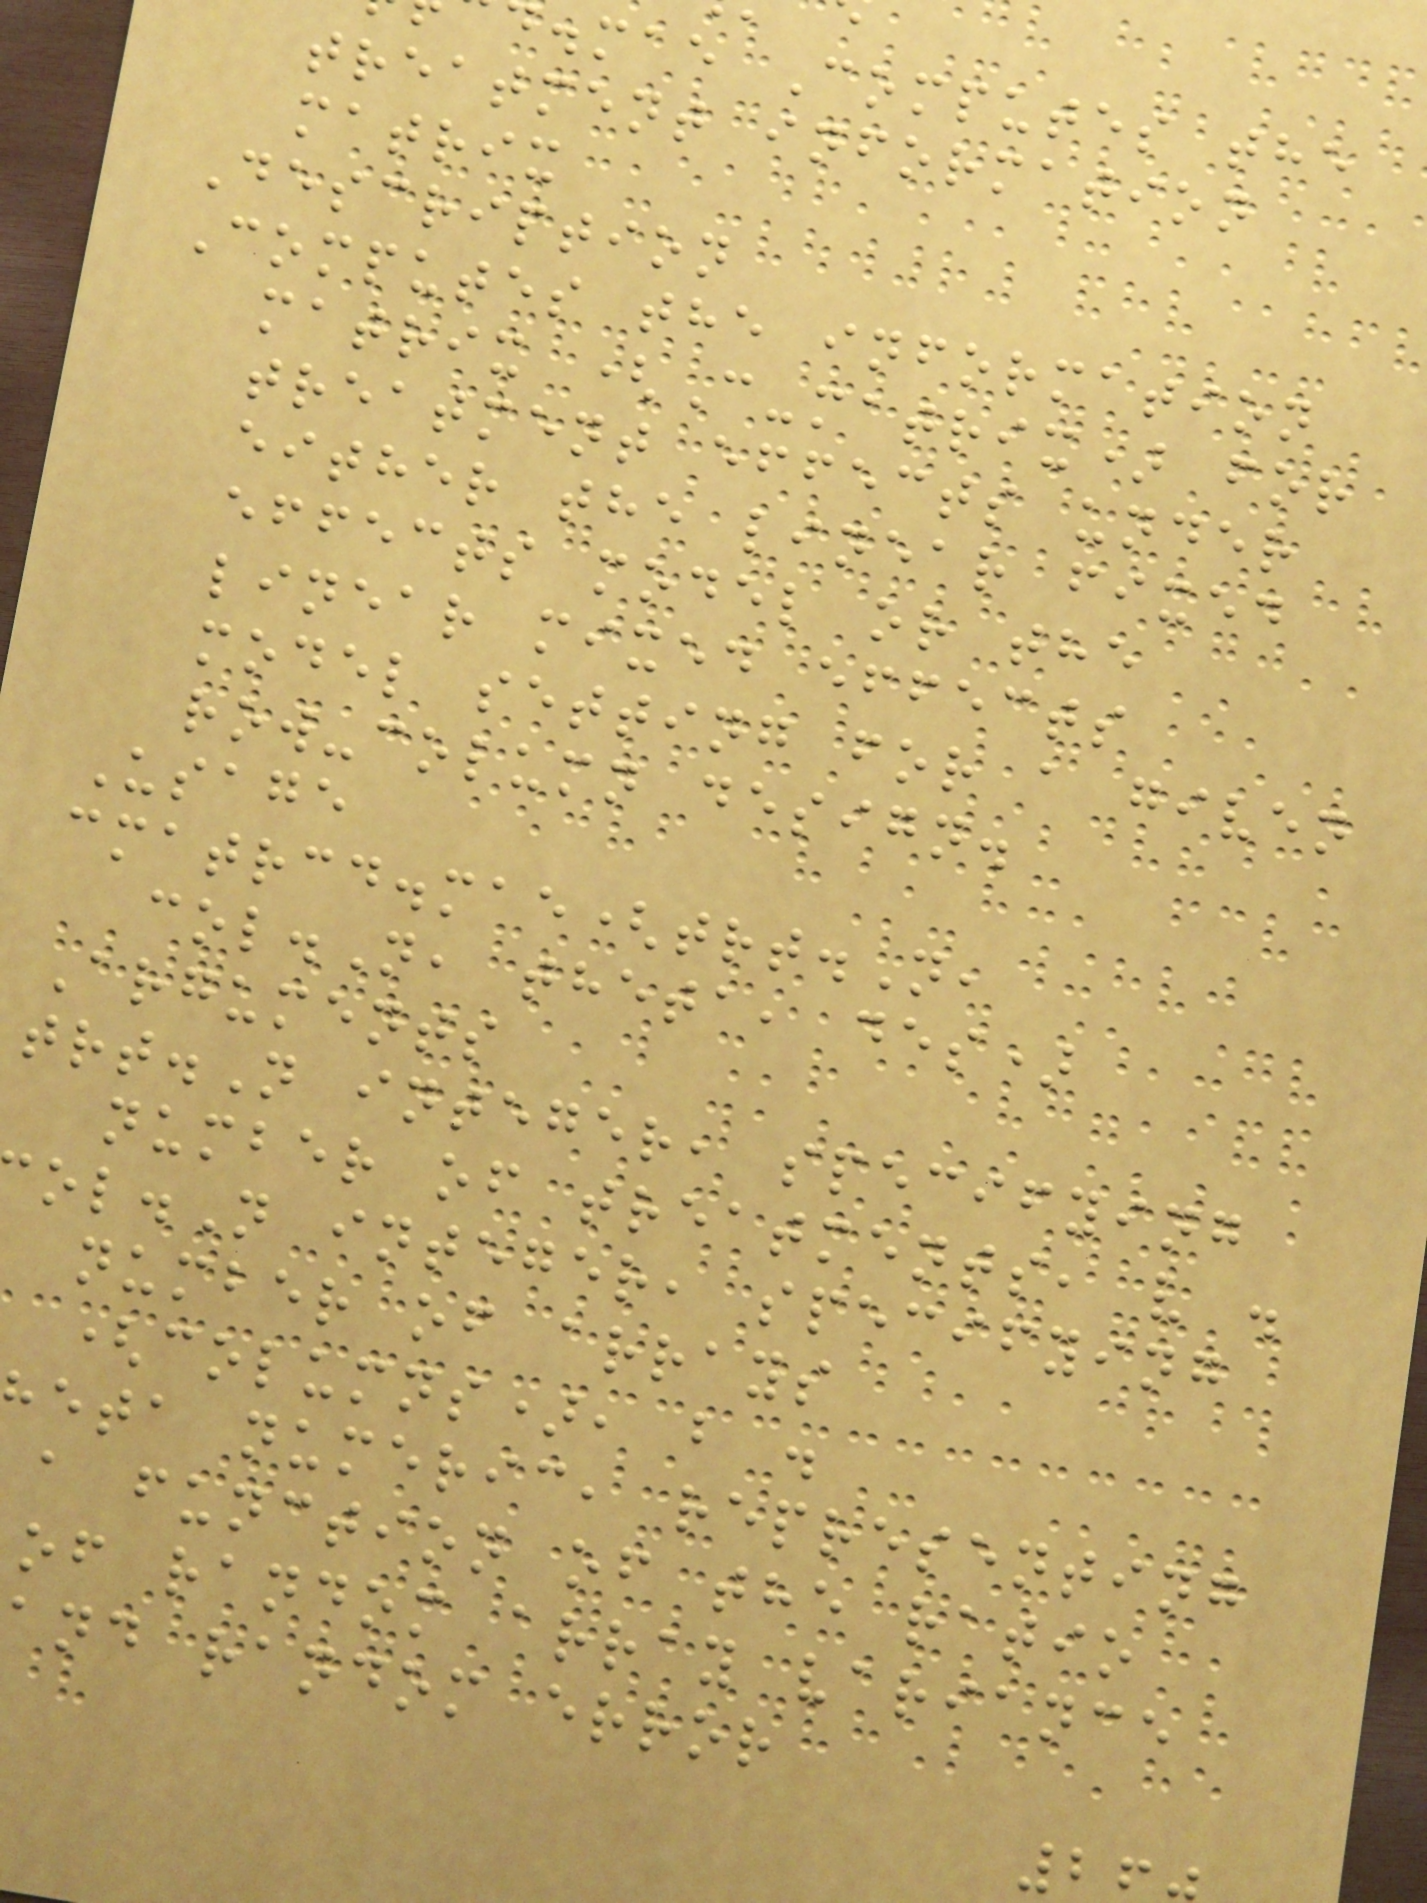.mae Computes the
treatment information
matrix
Description
Computes the information
matrix (C-matrix) for
treatment effects under
either the linear fixed
effects model or the
linear mixed effects
model setting for a given
row-column design.
Usage
cmatrcd.mae(trt.N,
col.N, theta, des)
Arguments
trt.N integer, specifying
number of treatments, v .
ol.N integer, specifying
number of arrays
(columns), b .
eta numeric, representing
a function of the ratio
of random array variance
and random error
